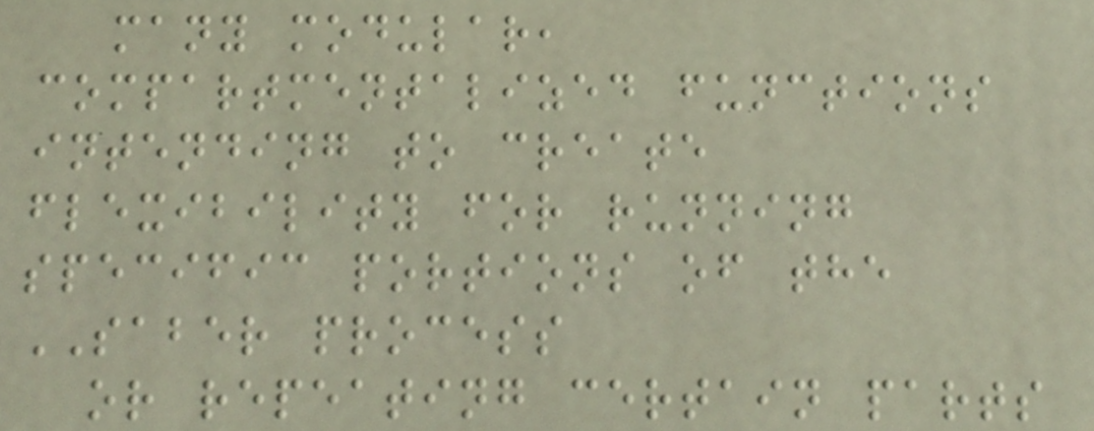many modular,
compartmentalized functions
intending to create
flexibility for running
specific portions of the
SABER process
or repeating certain parts
